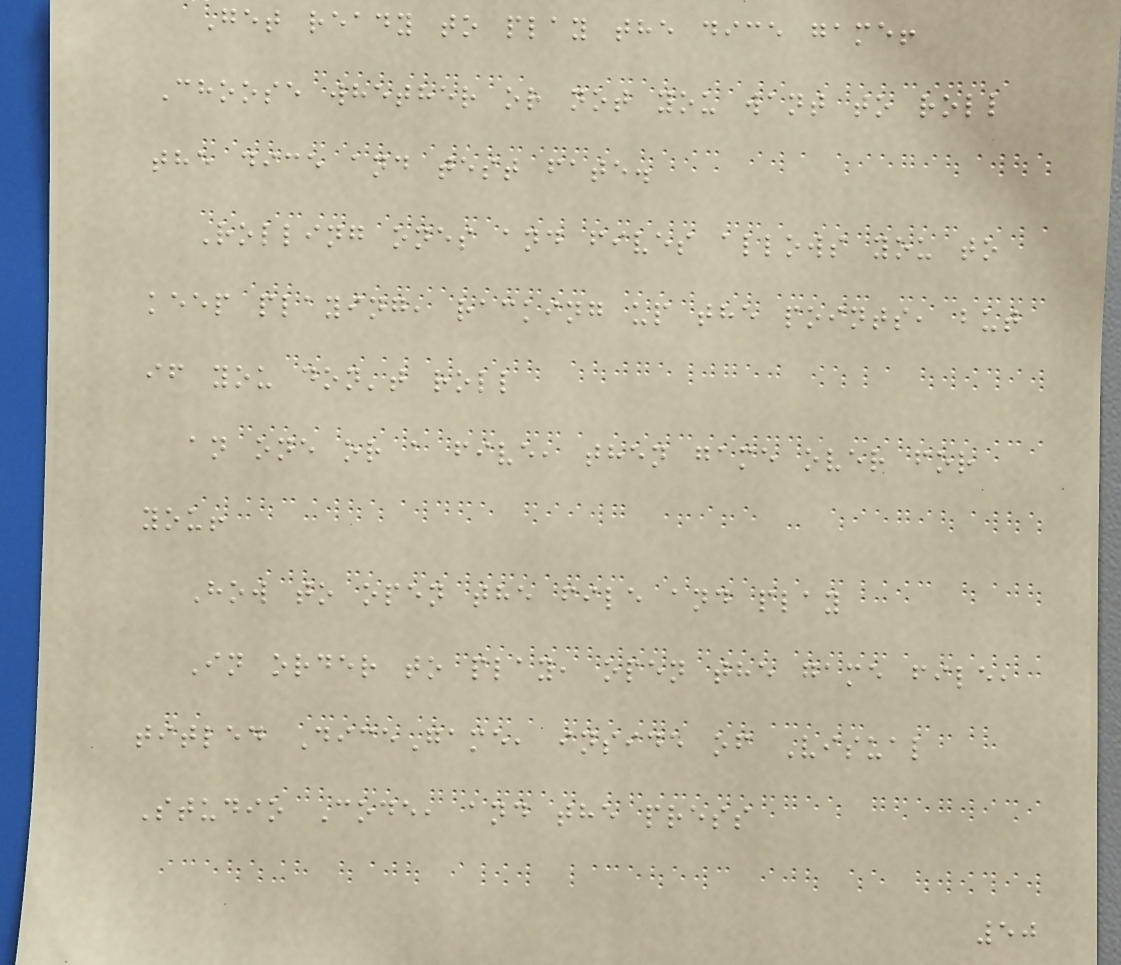Get ready to play the dice game!
Choose whether or not you want to roll
the dice and test fate.
Rolling ones and fives allows you to
keep playing, racking up the points, but
if you don't roll
an one or a five, then game over for
you!
How to open the file and play
In order to play, open the game file,
titled DiceGame, inside of Visual
Studio Code, and the press
50
